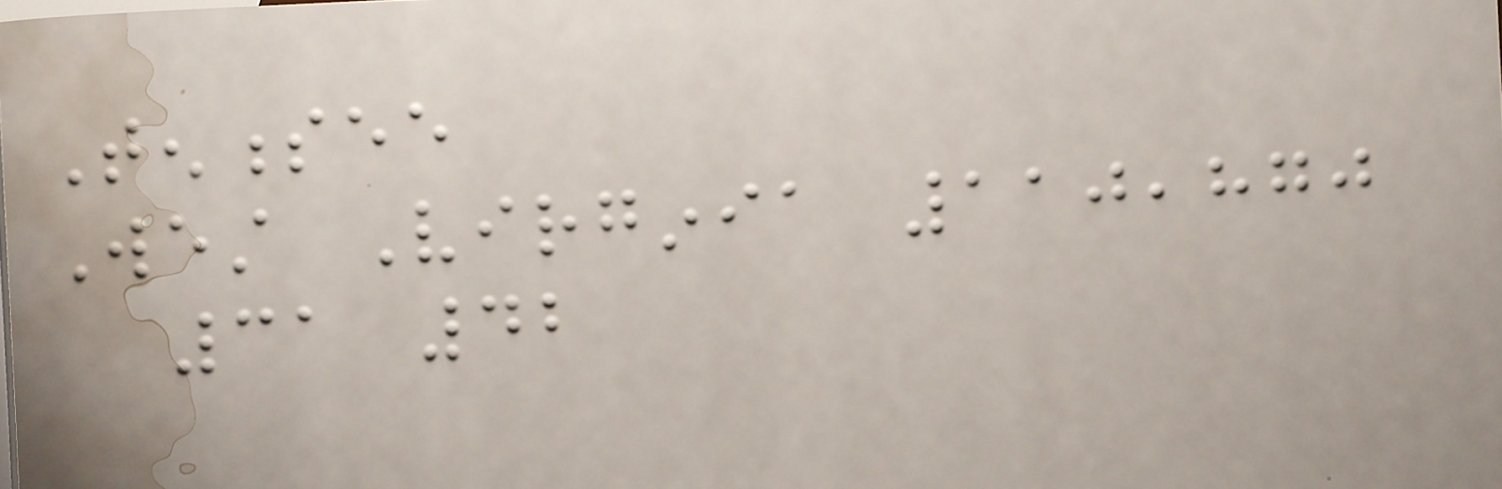Tennessee
West Virginia 110,870
31 42
